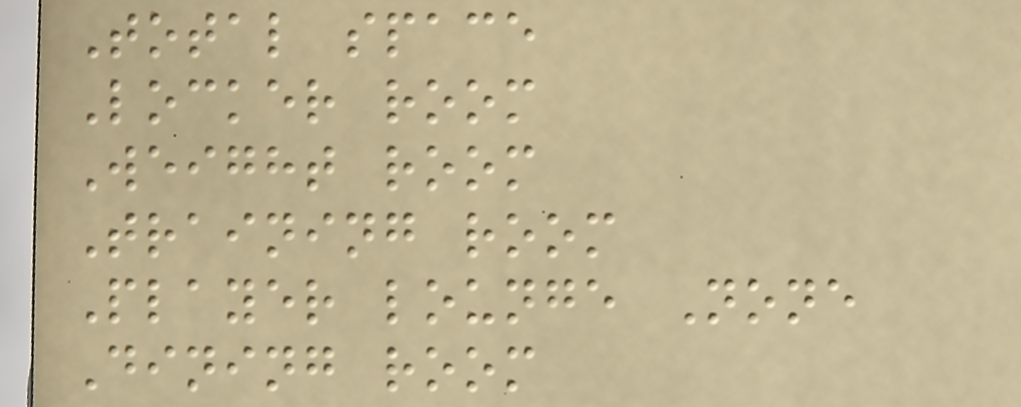Total space
Locker room
Weight room
Training room
Player lounge None
Dining room
